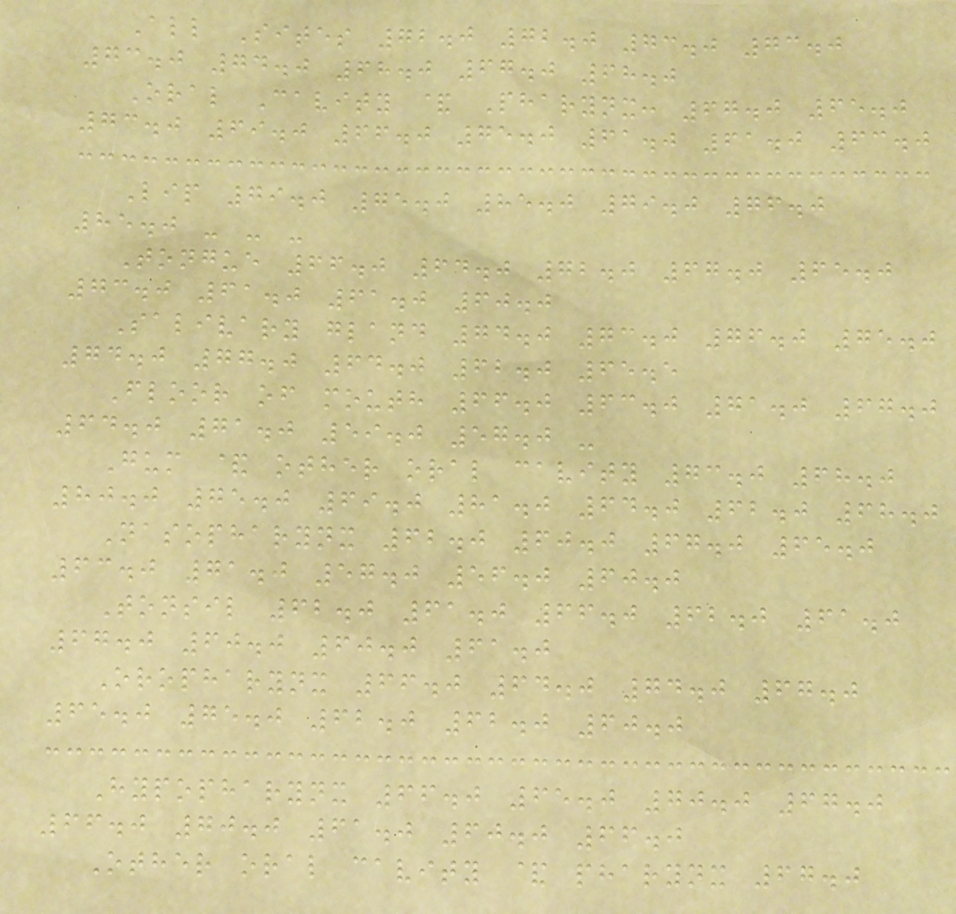All Sites 72.0 72.0 73.0 73.0
73.0 74.0 68.0 67.0 68.0
Oral Cavity & Pharynx: 67.0 65.0
73.0 69.0 66.0 75.0 61.0 61.0 63.0
Lip 79.0 75.0 85.0 79.0 76.0
85.0 - - -
Tongue 66.0 64.0 72.0 67.0 65.0
73.0 61.0 61.0 60.0
Salivary gland 74.0 73.0 76.0 75.0
74.0 77.0 64.0 62.0 65.5
Floor of mouth 66.0 63.0 71.0 67.0
64.0 71.0 59.0 57.0 -
Gum & other oral cavity 73.0 68.0
80.0 75.0 69.0 81.0 64.0 62.0 68.0
Nasopharynx 62.0 60.0 67.0 65.0
63.0 71.0 57.0 56.0 60.0
Tonsil 62.0 61.0 66.0 62.0 61.0
67.0 60.0 60.0 61.0
Oropharynx 66.0 64.0 74.0 67.0
65.0 75.0 62.0 62.0 60.0
Hypopharynx 66.0 65.0 70.0 67.0
66.0 70.0 61.0 60.0 66.0
Other oral cavity & pharynx 67.0
